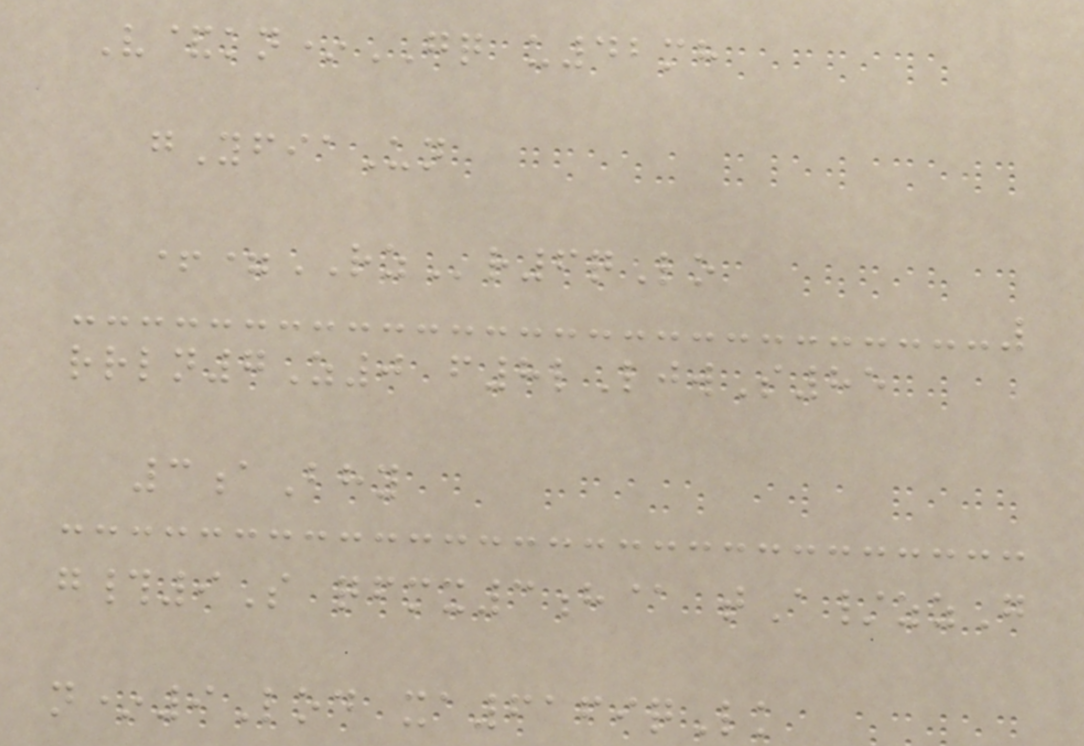V&kn*GQ u42mh
gYfiaUn
+=RZr6qLo
rrln7Z0 f8lLjwS85
3aBhy
g#9S qfmx3h@ tA/zzG
n*9Lod xa6169qLk
